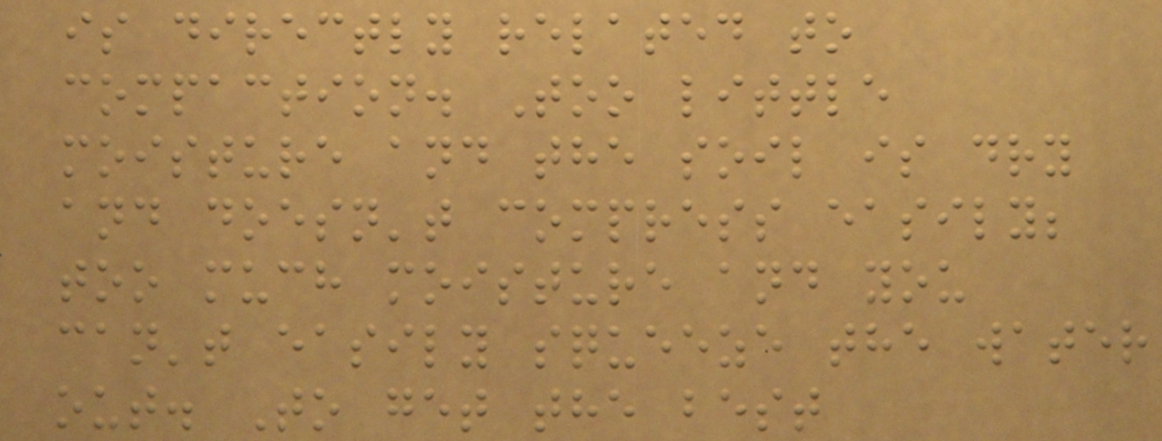is directly related to
compaction. Too little
moisture and the soil is dry
and doesn't compress easily;
too much moisture and you
can't easily squeeze the water
out. To get the best
